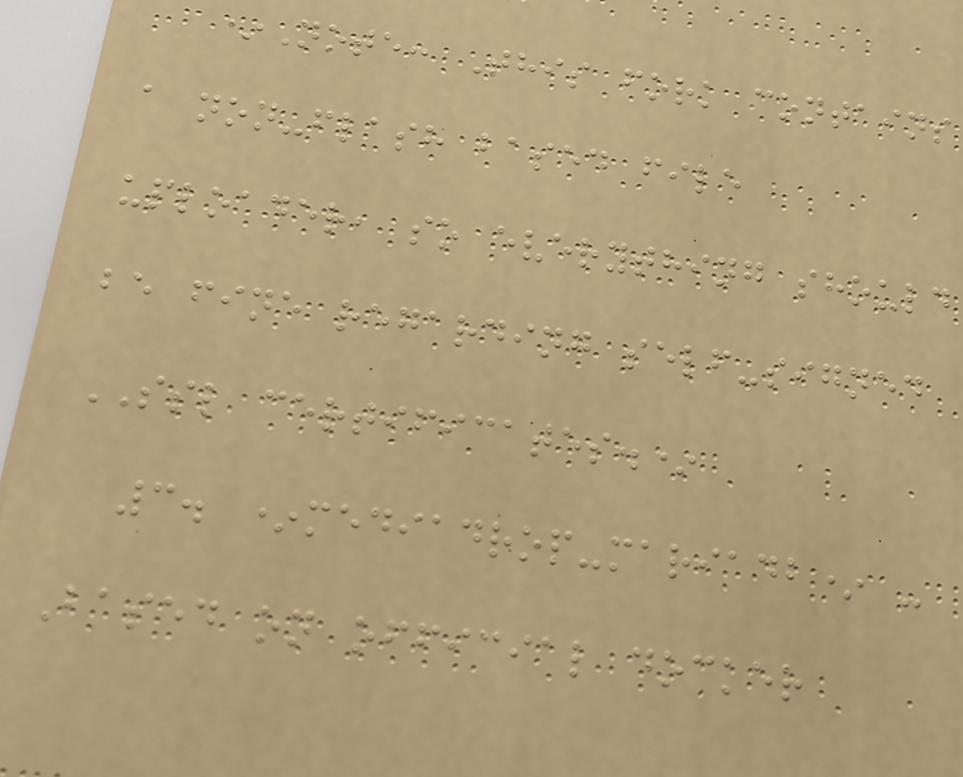*Note: This fork contains
a non-flash based file
uploader, so everything should
be fine regarding self-signed
SSL certificates.*
3. *mediadrop-mariadb* -
Based on official docker
